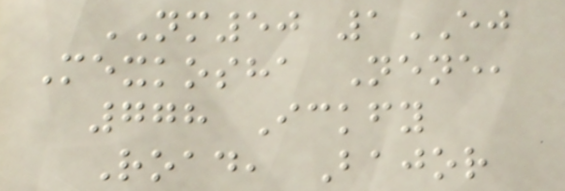NM50 1EJ
Mexkosha Nene,
778 Ickfy
Road, Bajor
